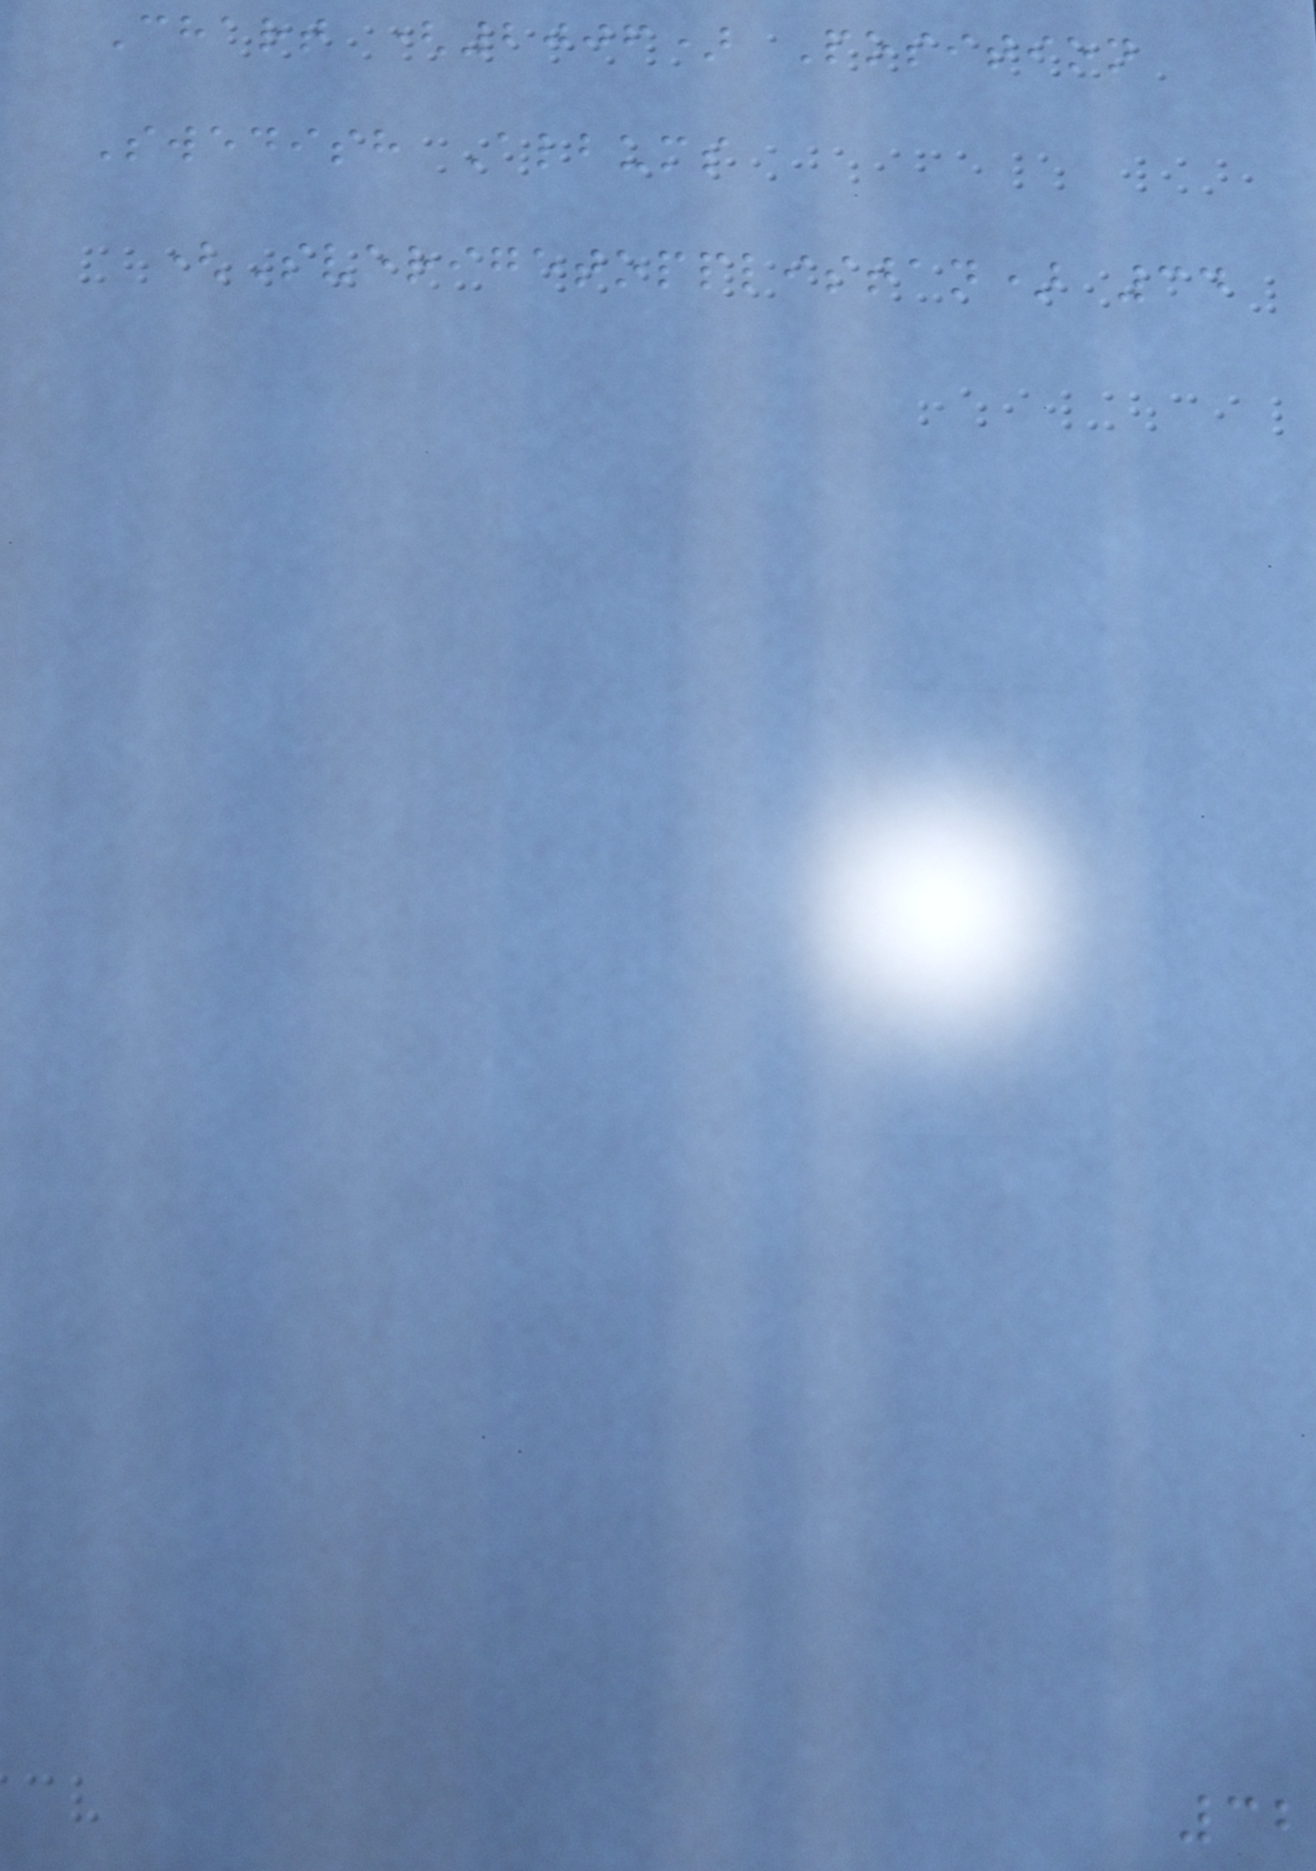Chart (2006) Position
Swedish Albums
(Sverigetopplistan) 34
32
